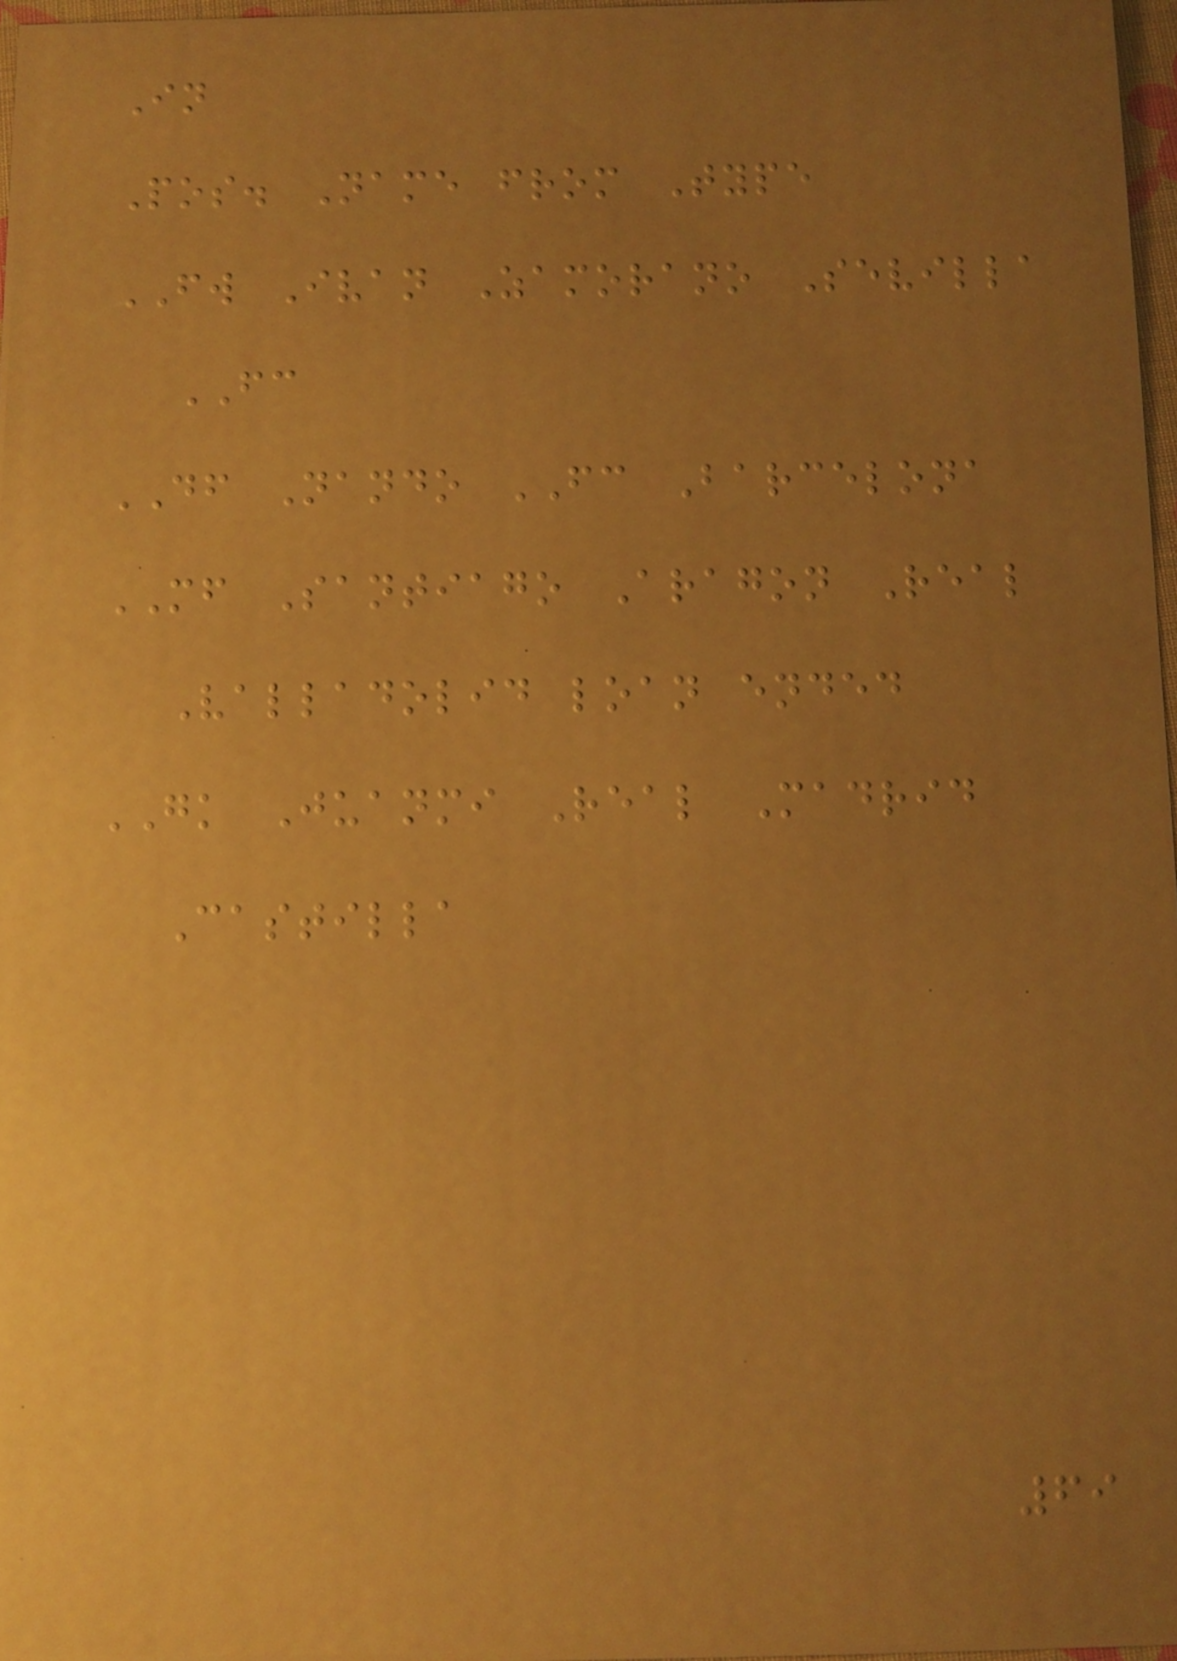In
Pos. Name from Type
FW Ivan Zamorano Sevilla
FC
DF Nando FC Barcelona
MF Santiago Aragon Real
Valladolid loan ended
GK Juanmi Real Madrid
Castilla
69
